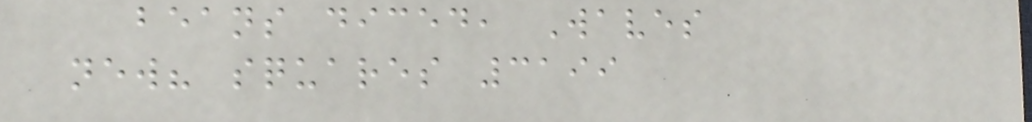beans diced, Waves
new? squares 3199
